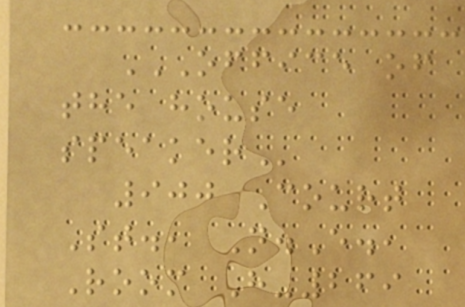OFFICE OF
THE HOUSE
SPEAKER
900 Court
St., N.E.,
Room H-269
